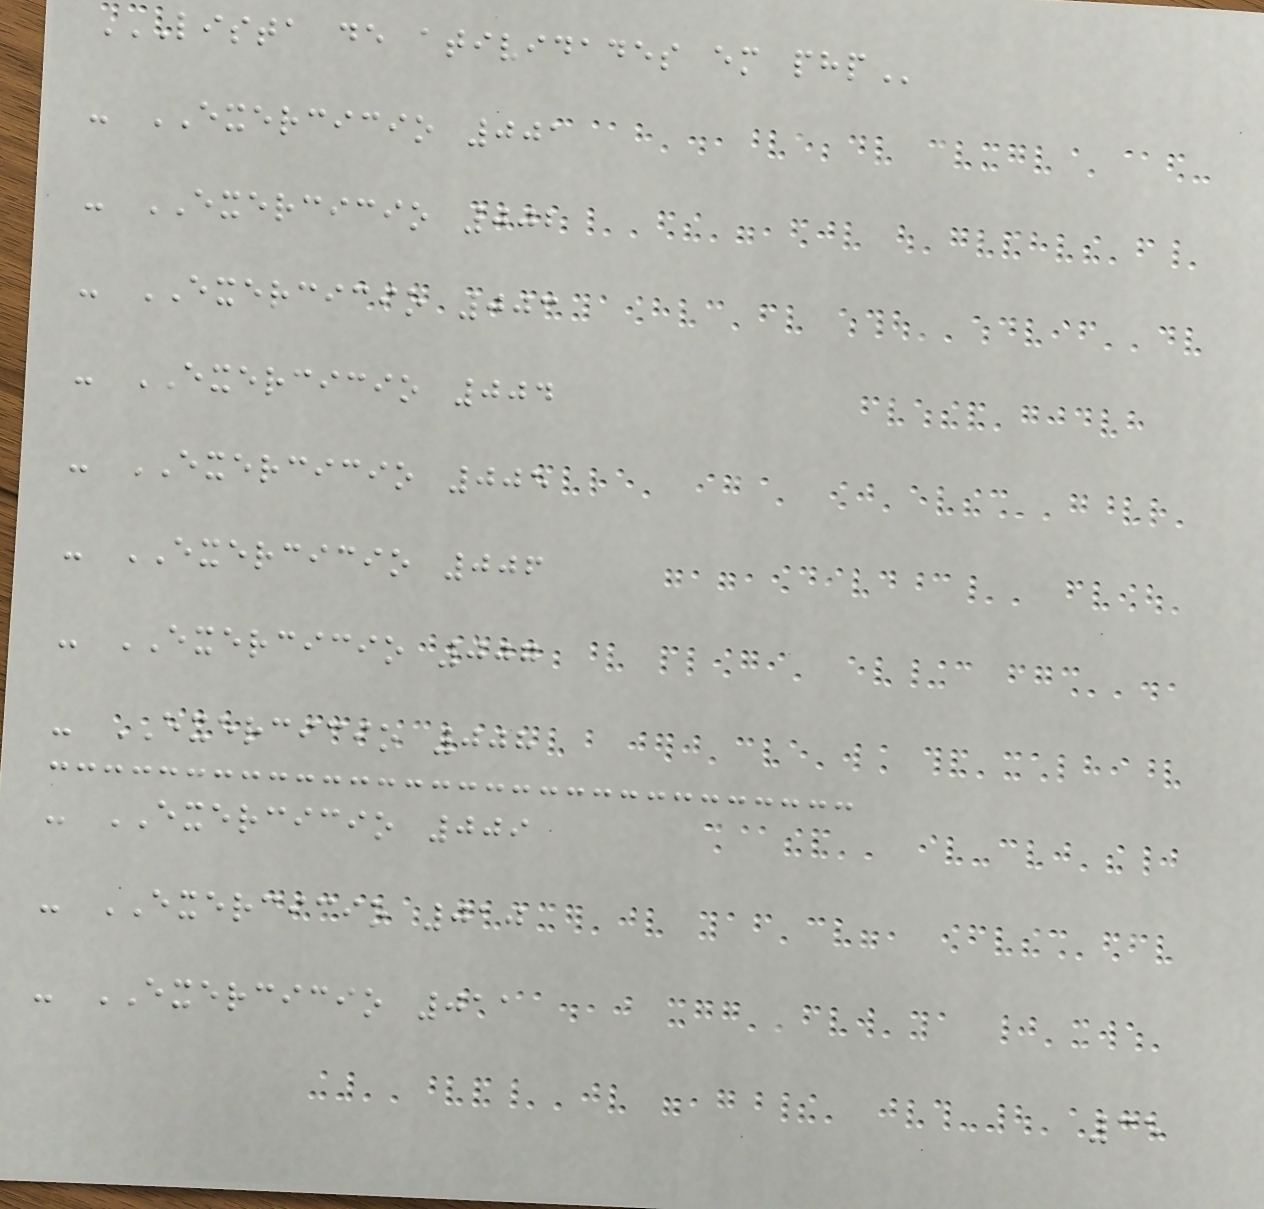LISTA DE ATIVIDADES EM PHP
- EXERCICIO 001
- EXERCICIO 002
- EXERCICIO 003
- EXERCICIO 004
- EXERCICIO 005
- EXERCICIO 006
- EXERCICIO 007
- EXERCICIO 008
- EXERCICIO 009
- EXERCICIO 010
- EXERCICIO 011
35
